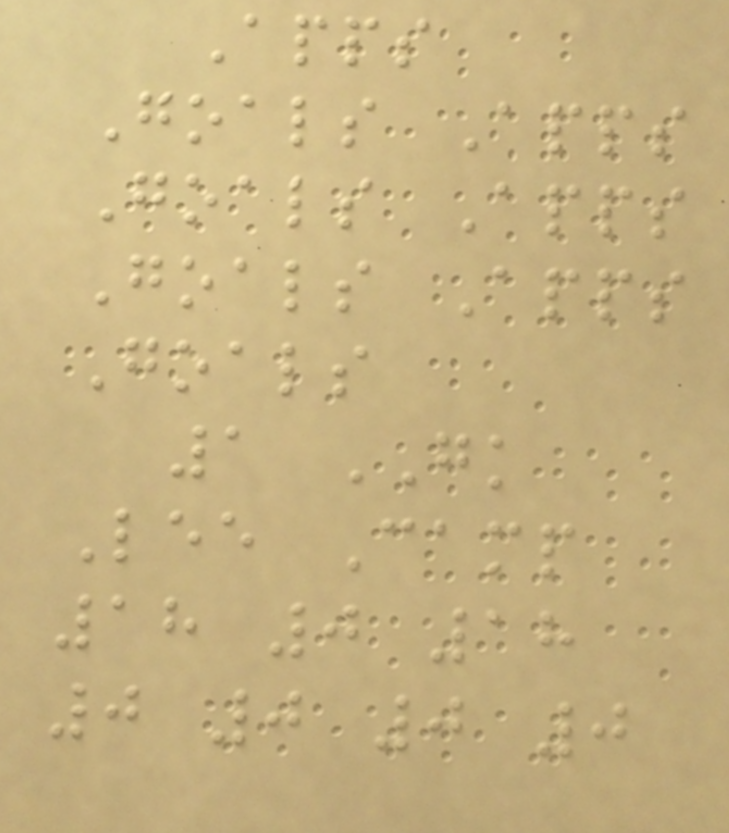Apps
Goals Apps
Goals Apps
Goals Apps
Goals
1 GK
Lee Camp
18 0 18
0 0 0 0
